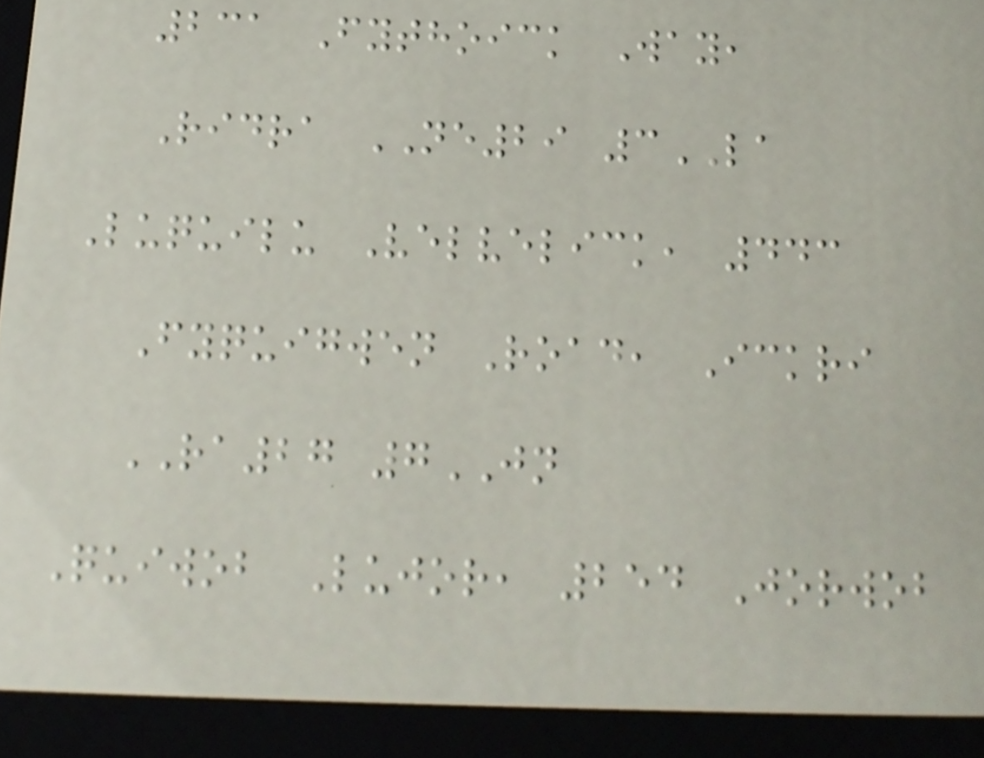231 Fythoick Way,
Ridra NE29 3LA
Luquilu Velvelick, 443
Fyquigwen Road, Ickri
RA27 7JN
Quiwob Lujor, 254 Jorwob
